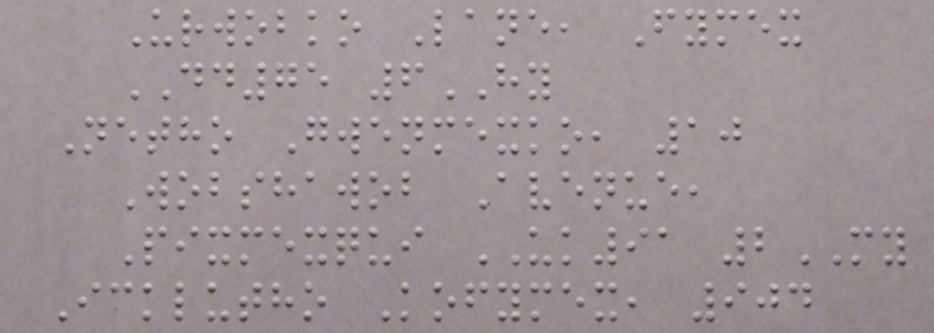Urwobko Lane, Fymex
DD75 6HY
Netho Gwenmexko, 10
Wobshawob Avenue,
Pixmexqui UK91 2MY
Icklutho Kofymex, 904
